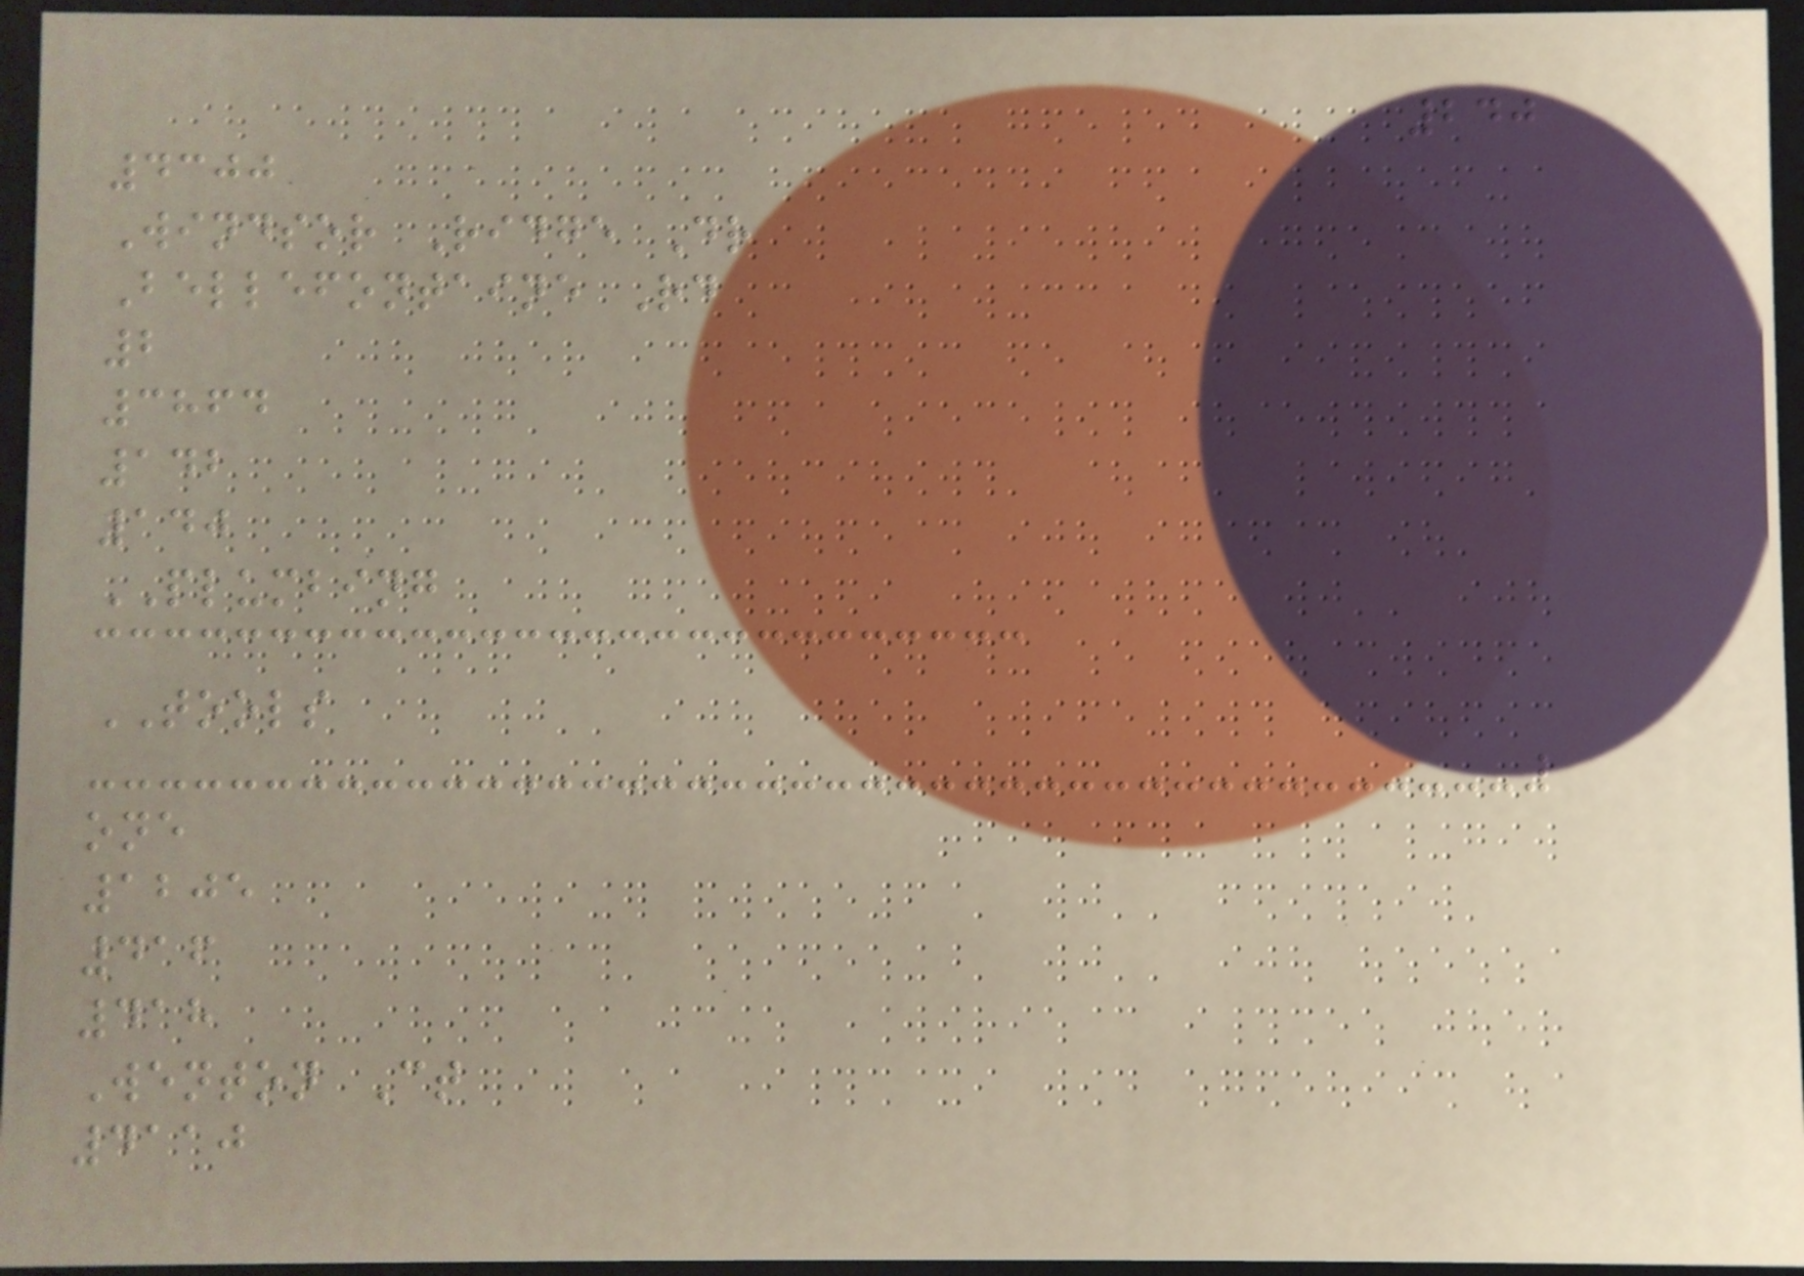240
4300
Windsor Ridge Dr
Bellefontaine Rd
2
3864
142
140
PLUMBING
TOOLS
one
1205
416
418
Wenton Ct
4110
